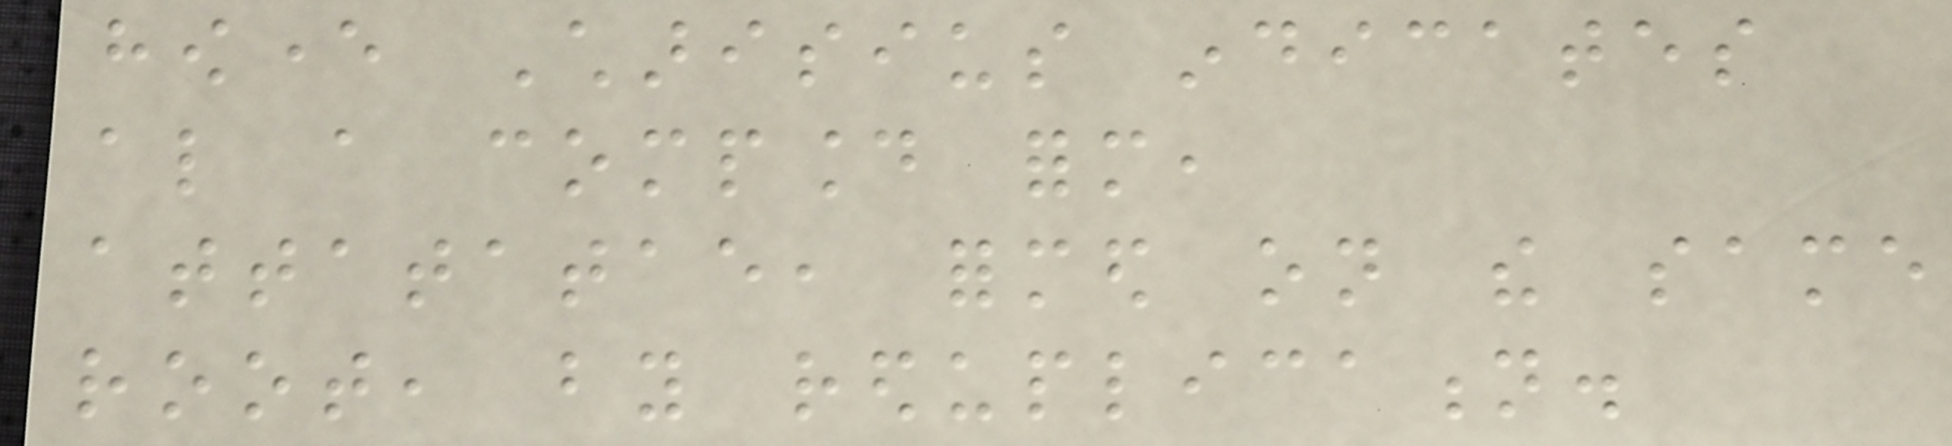however Charisius indicates
also a compound form,
attatatae, formed on the same
root, by reduplication.
